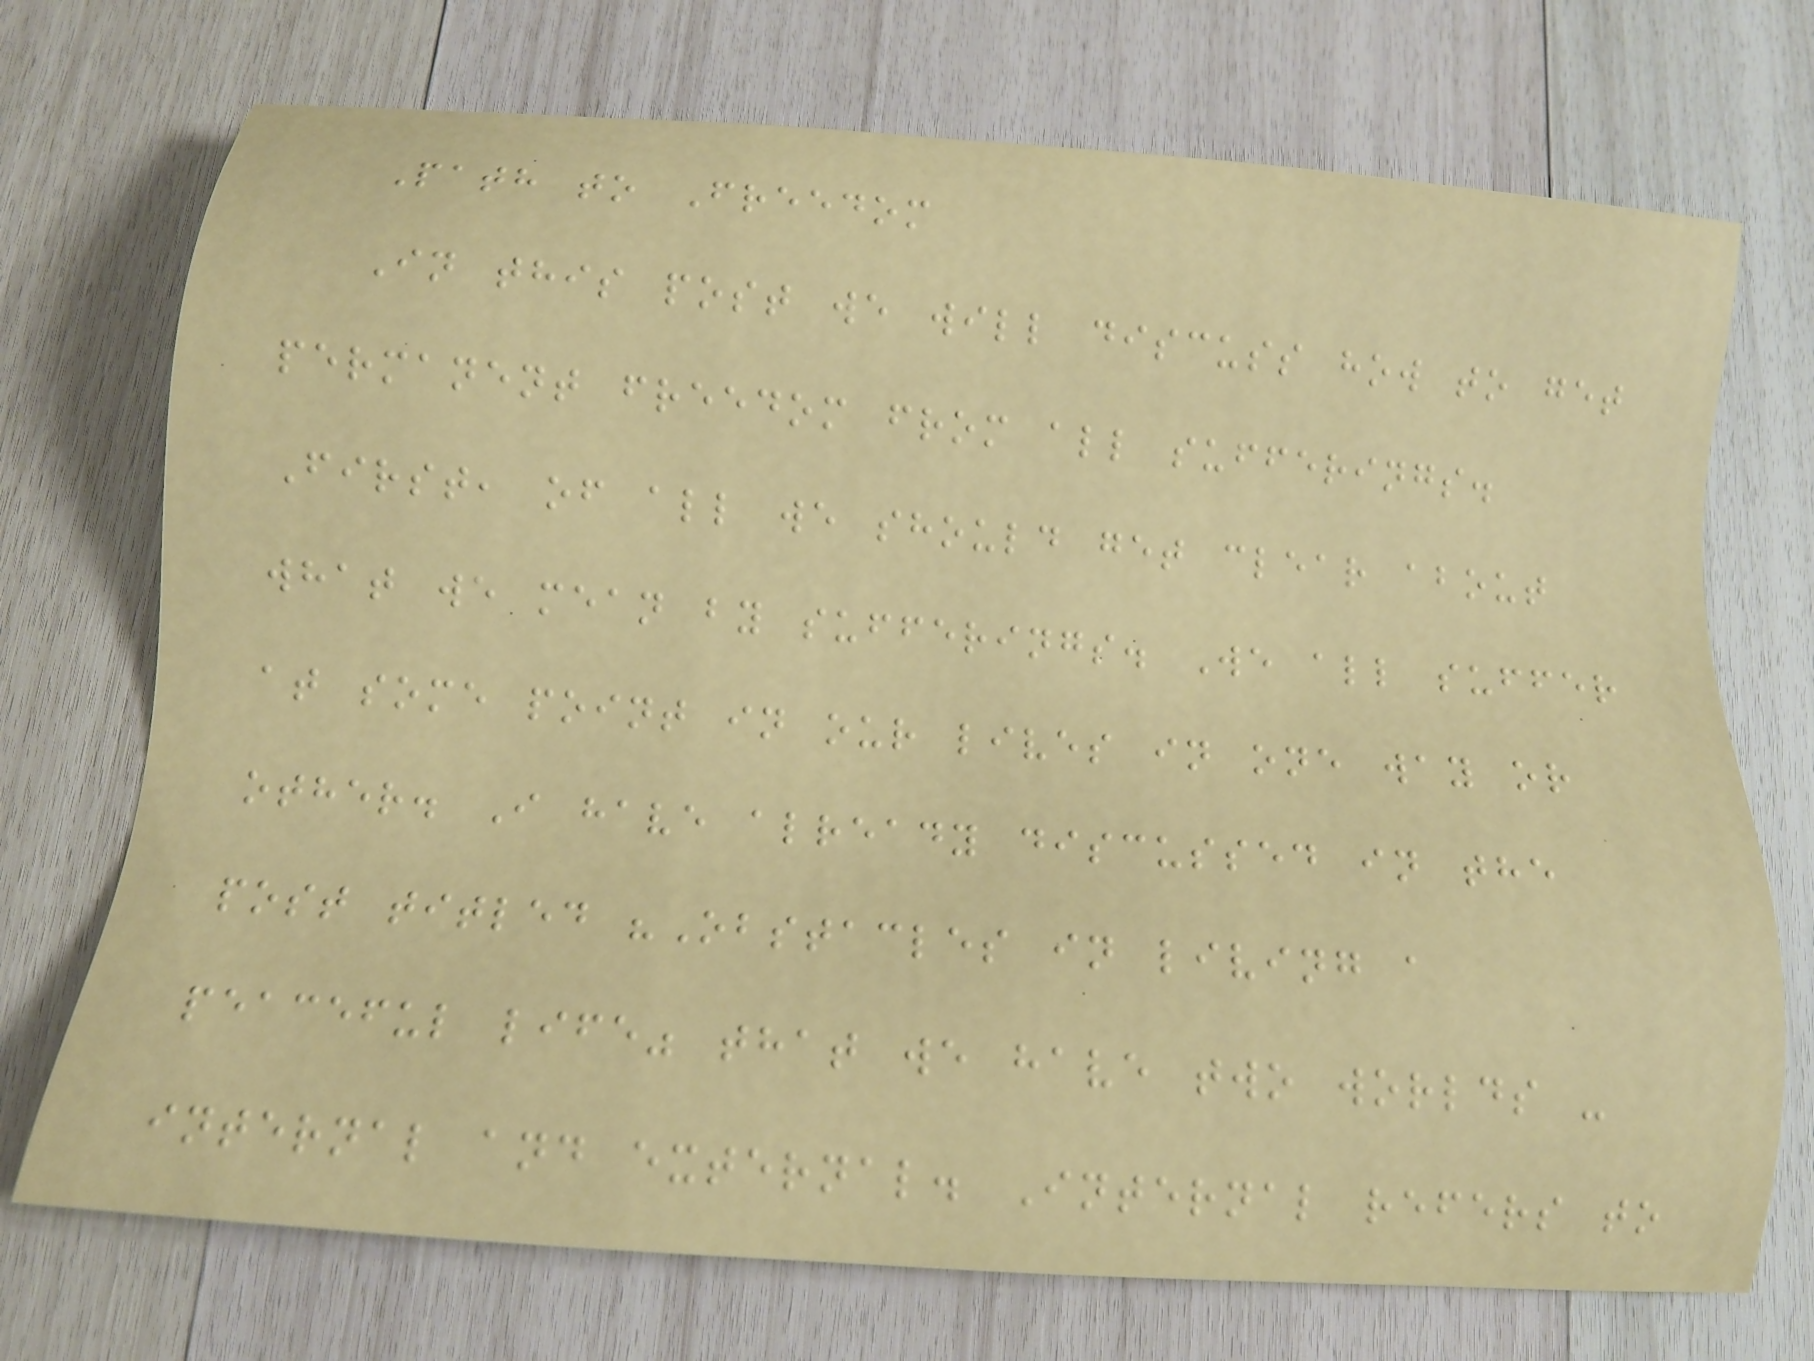Path to Freedom
In this post we will discuss how to get
permanent freedom from all sufferings.
First, of all we should get clear about
what we mean by sufferings. We all suffer
at some point in our lives in one way or
other. I have already discussed in the
post titled "Obstacles in living a
peaceful life" that we have two worlds -
internal and external. Internal refers to
